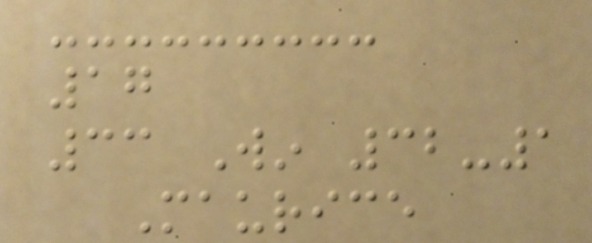17
33 Win 32-1
Maurice
